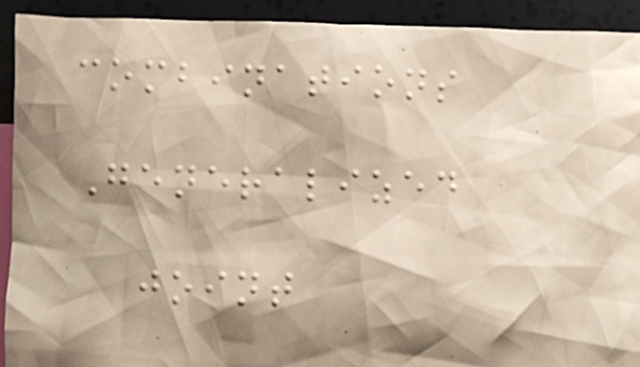combinations
Generalized
joint
